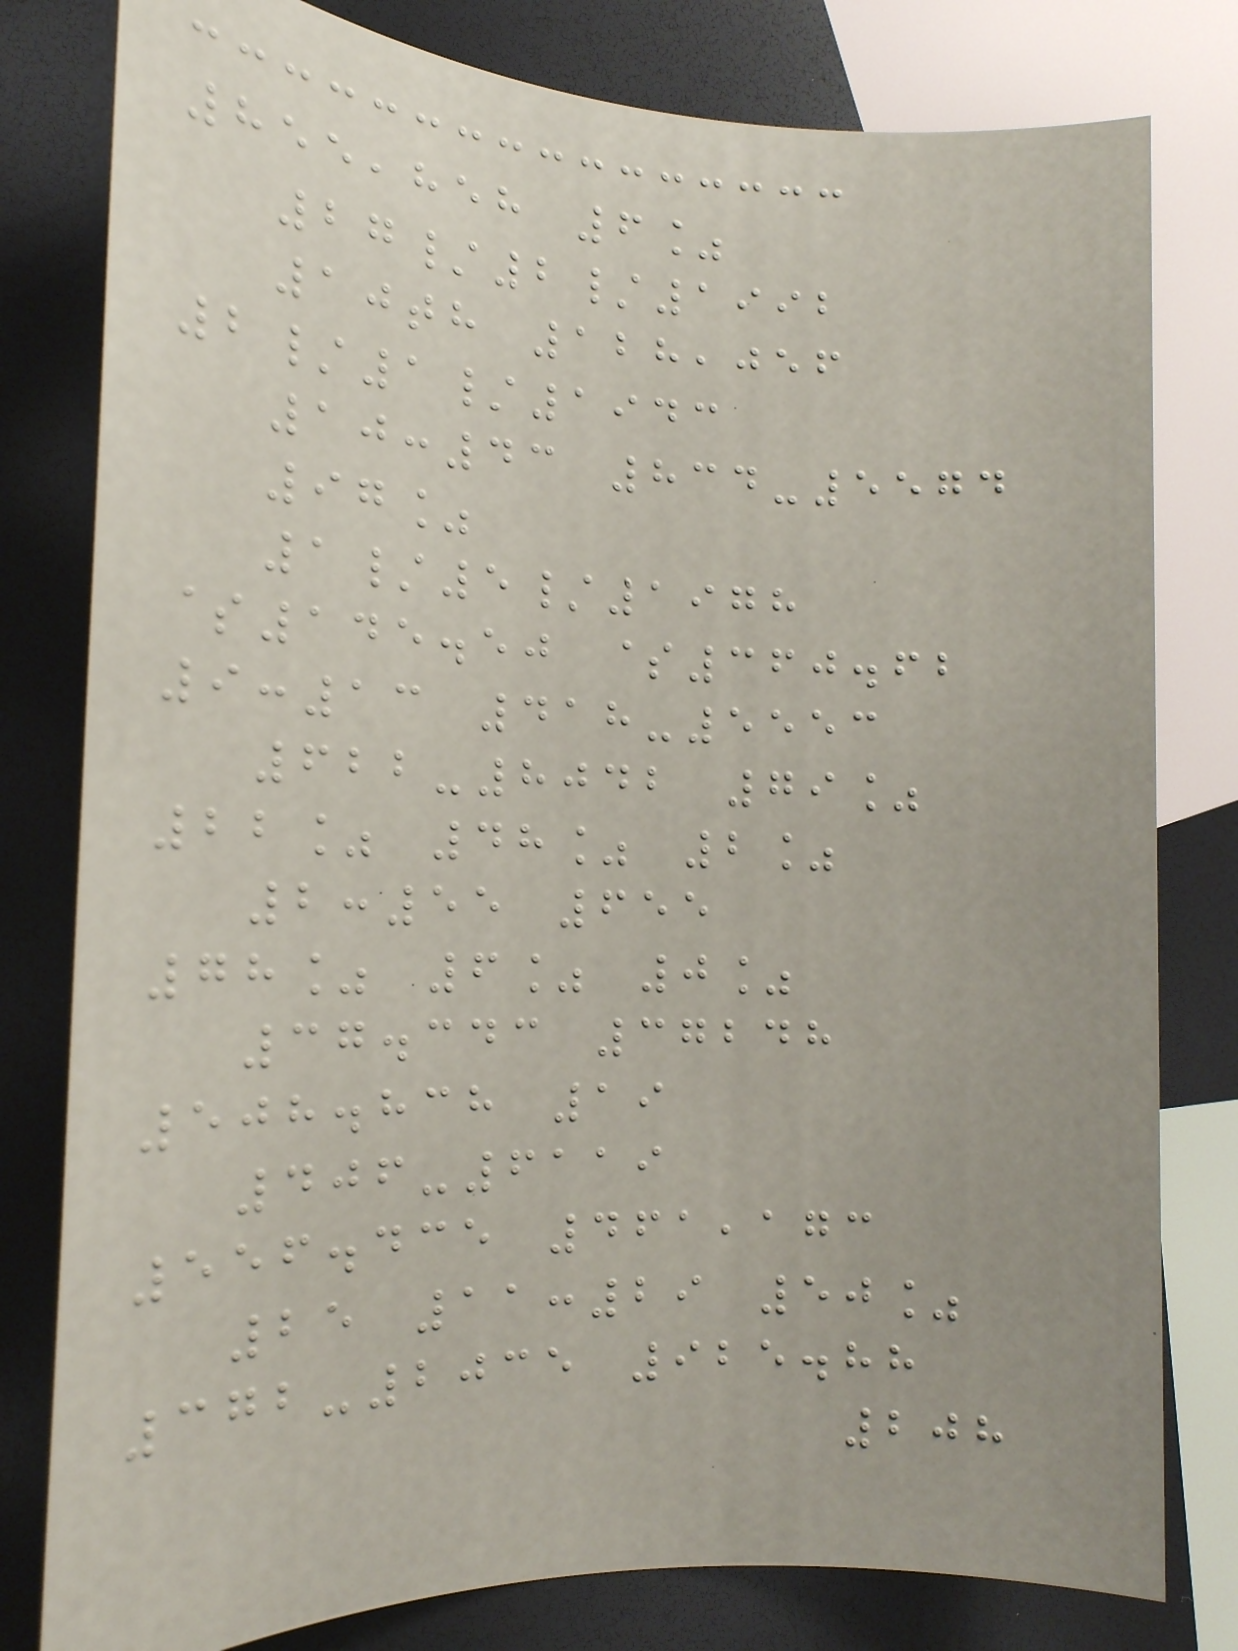855,858 6%
27/2/1992
10th 128,056
2/1/1943
10:43 834-5574
97%
1/5/1978
$145.50 $360.62
9:13 418-5553
622-8042 79%
22% 48% 2%
2:55 655
78% 6% 0%
37.343 37248
508.838 19
406-6119
556.435 461,173
25 11:29 50%
372-2035 925.88
208
